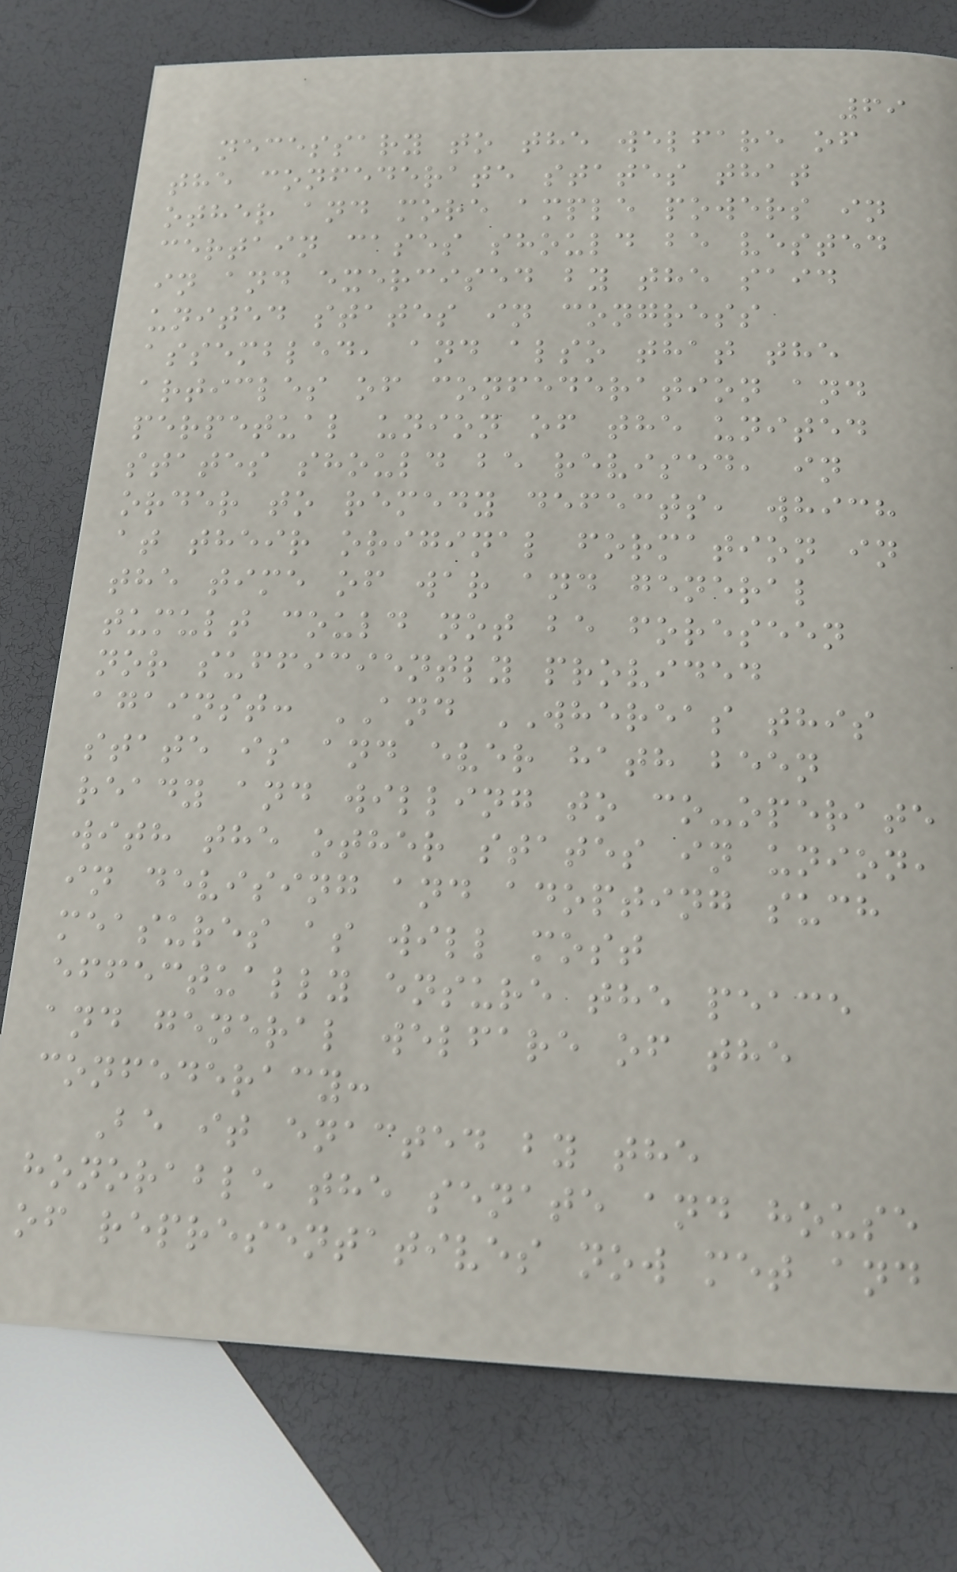69
necessary to the welfare of
the confederate states that
other and more ample powers in
certain cases should be vested
in and exercised by the said
united states in congress
assembled, and also that the
articles of confederation and
perpetual union of the united
states should be revised, in
order to remedy defects, which
at their original formation in
the time of war and general
tumult could not be foreseen
nor sufficiently provided
against: AND WHEREAS this
state is and ever hath been
ready and willing to co-operate
with the other states in union,
in devising and adopting such
measures as will most
effectually ensure the peace
and general welfare of the
confederacy:
Be it enacted by the
honorable the senate and house
of representatives now met and
